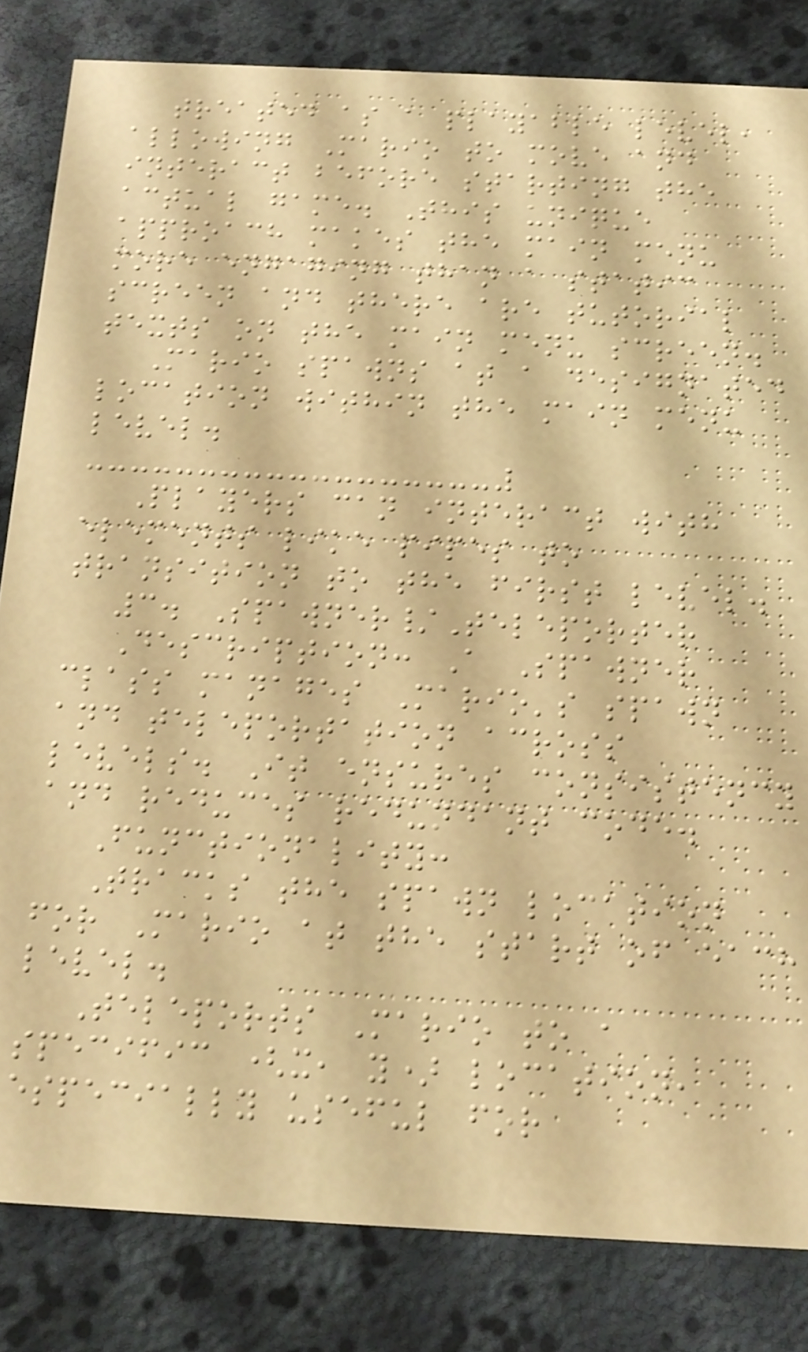treated as a playable level,
allowing Mario to move and
interact before starting the
actual game. This unique
approach makes the main menu
more engaging than a static
screen and there are tutorial
texts on the main menu screen.
Mario spawns at a designated
location within the main menu
level.
Players can interact with
elements like pipes to
transition to the first level.
3. Spawner/Teleporter
Description: A Spawner
class manages Mario's spawn
and teleportation across
levels. It ensures consistency
and reduces redundant code.
Functionality:
Tracks the spawn location
for Mario at the start of each
level.
Teleports Mario to a
specific (x, y) location,
especially useful for
